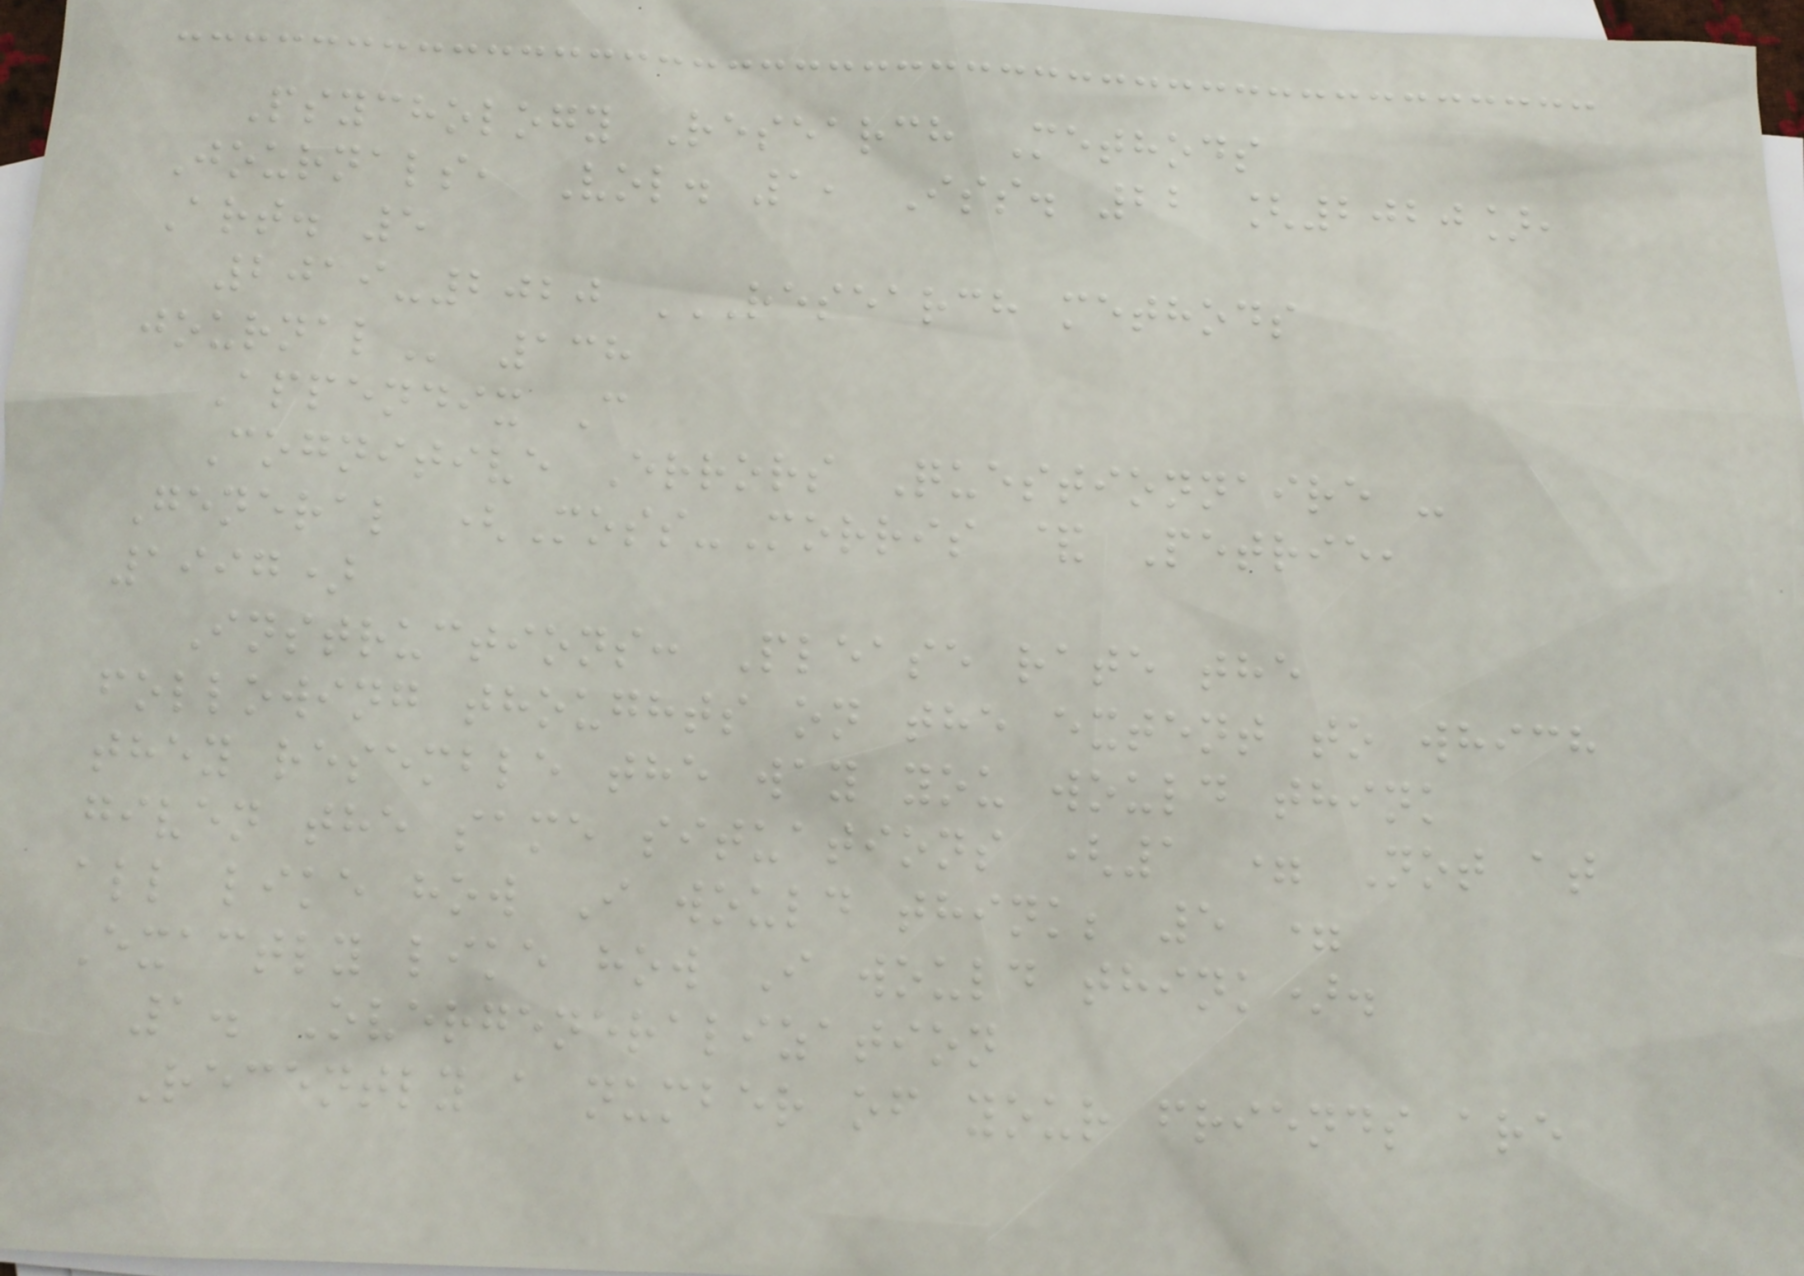Psychology Research Methods
Journals, Vol. 1, Iss. 22 [2020],
Art. 5
2019-2020 RESEARCH METHODS
JOURNAL 138
Appendix C
Cognitive Errors Questionnaire -
General (Moss-Morris & Petrie,
1997)
Instructions: Please rate the
following thoughts on the extent to which
they resemble the way you would think
given the same situations (1 = Not at
all like how I would think; 5 =
Exactly like how I would think).
1. Overgeneralization
Recently a number of your friends are
